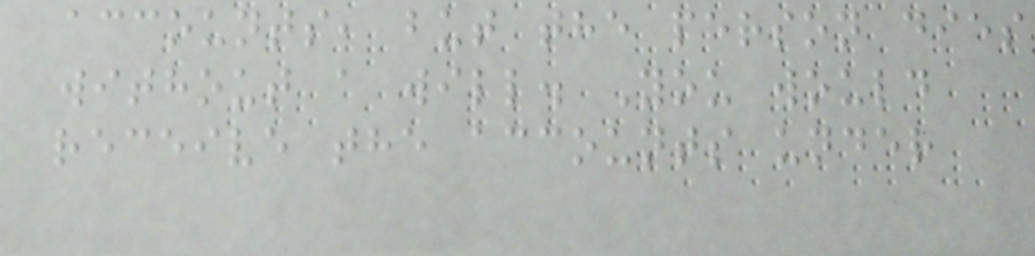accounts, but the person dies
without a will. You would
receive the accounts under
